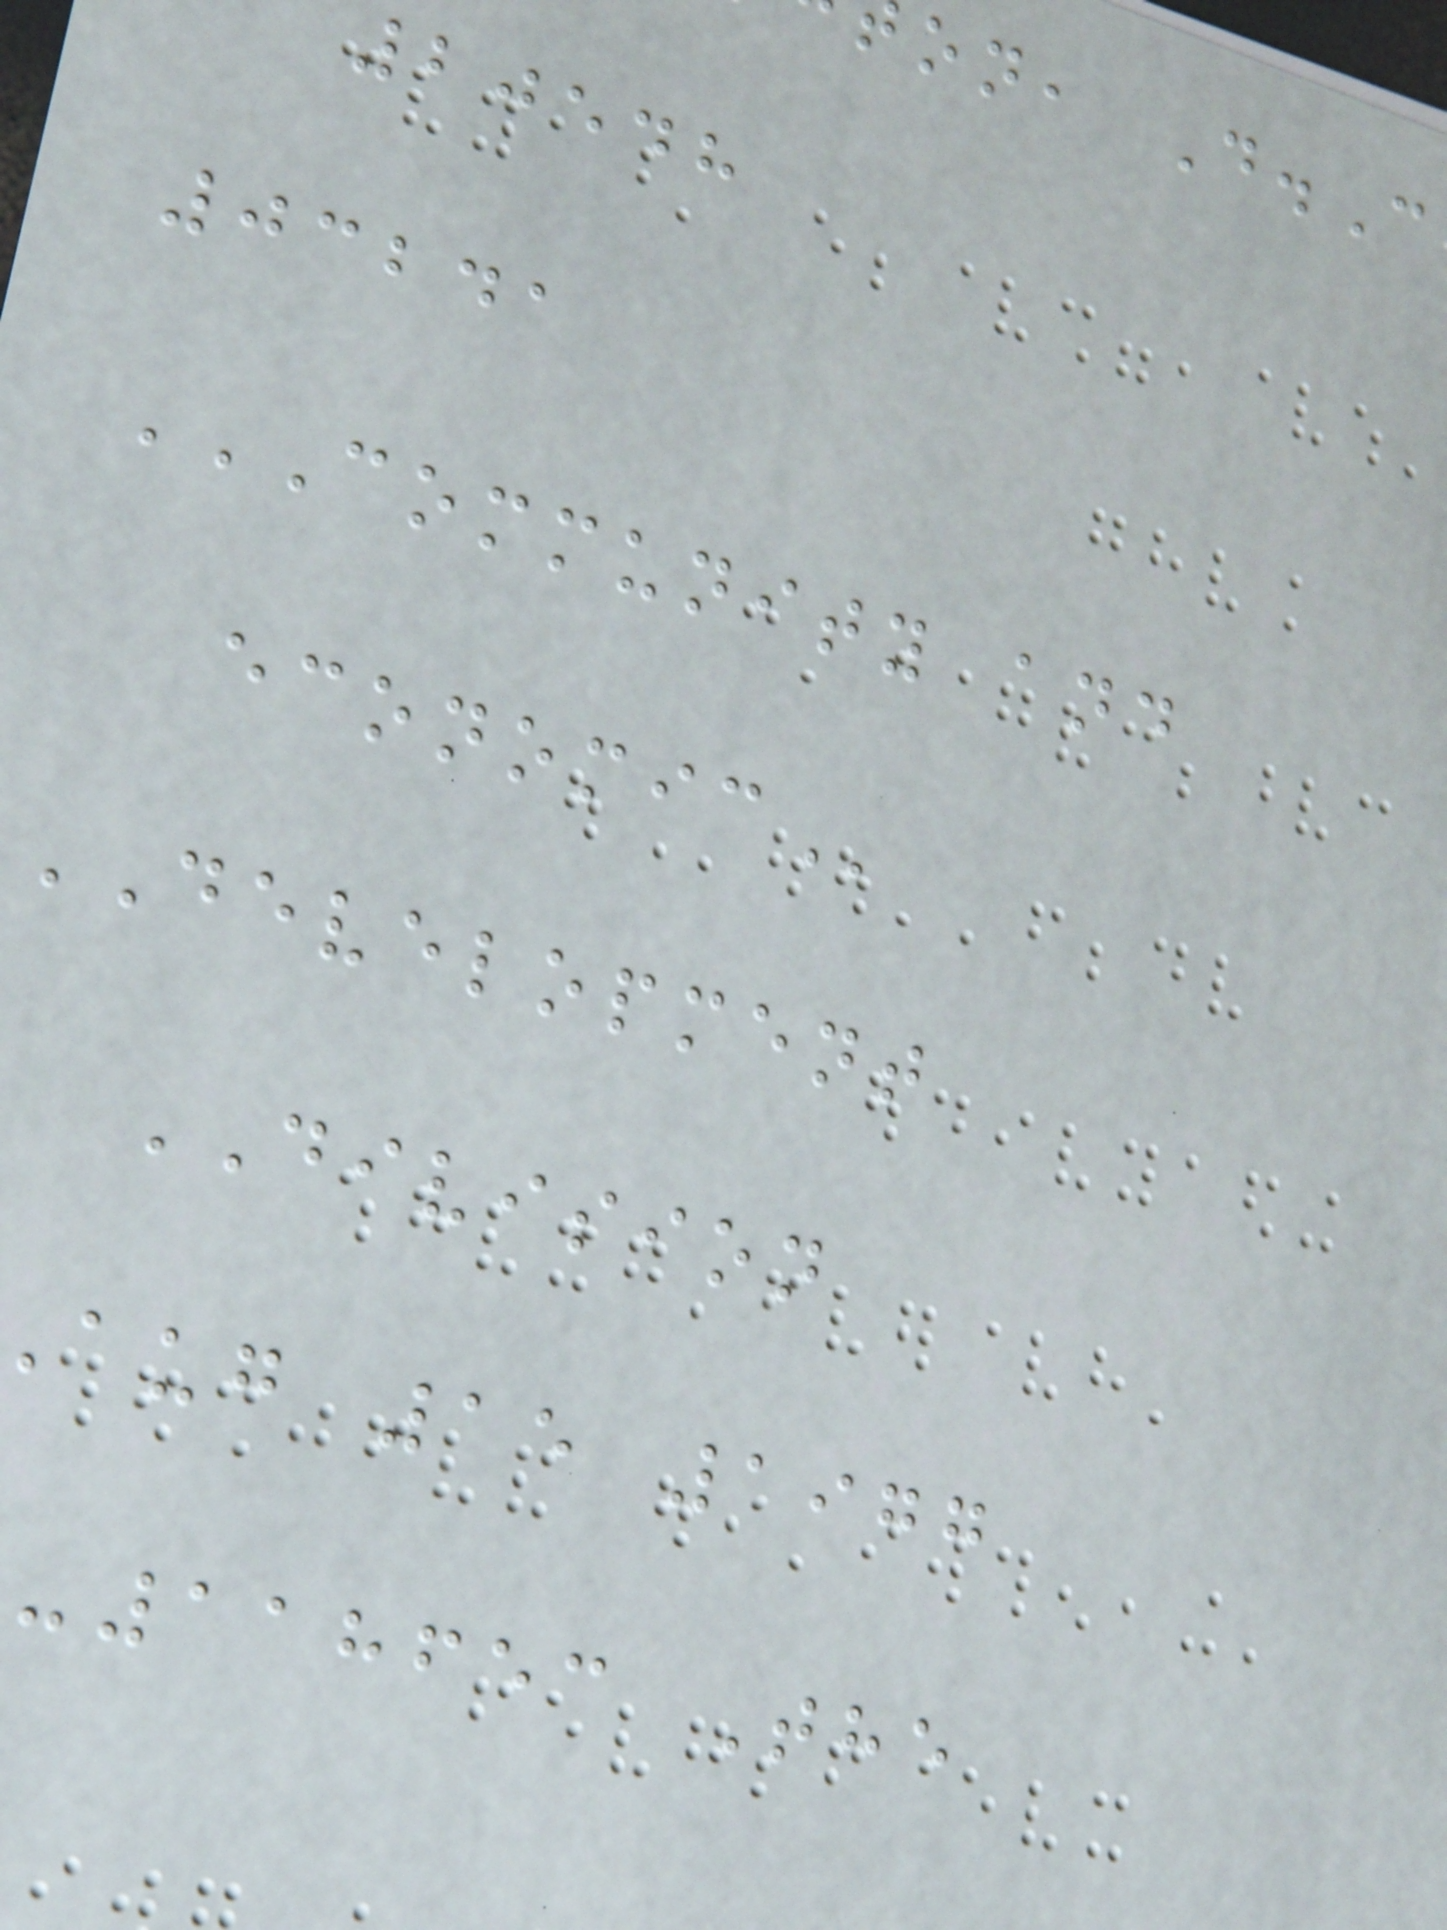on, D.C
20548
03241
COMMUNITY AND
DEVELOPMENT
DIVISION
aug 15 1977
-118653 The
